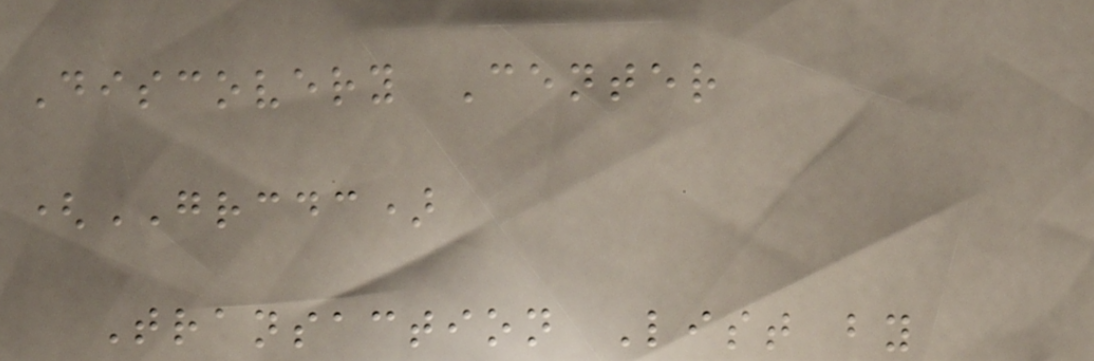Discovery Center
(GRCDC)
Transaction List by
